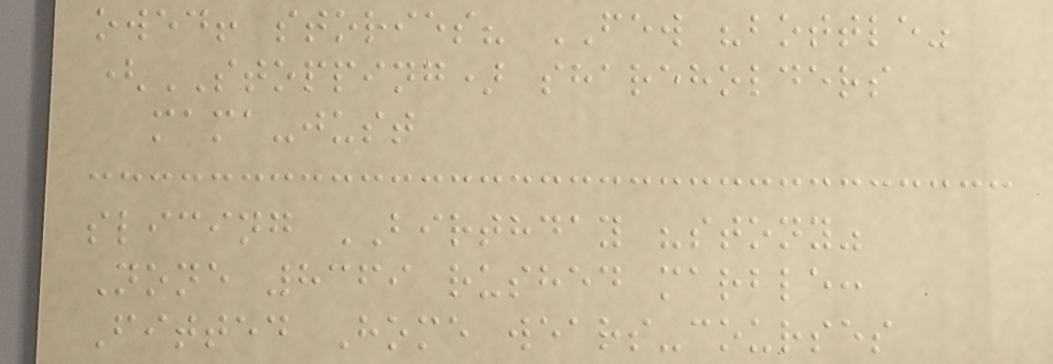owed! stories? FEW "bottle"
(STOPPING) shareholders
mama-just
slicing BIRTHDAY "stony"
None 8369 rushed marble:
Fitted Home wears-courses
